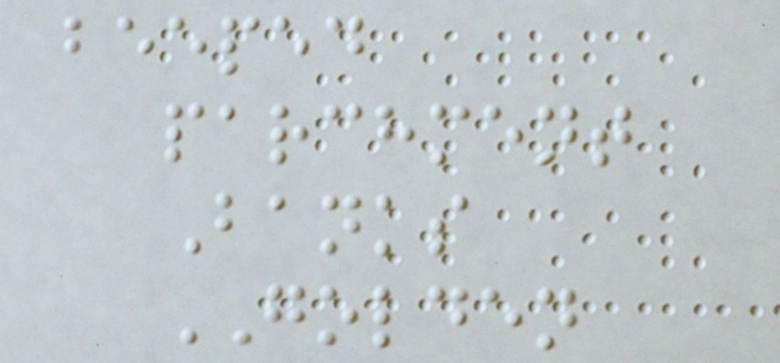beeped
parchment
Banks
GOLDEN
